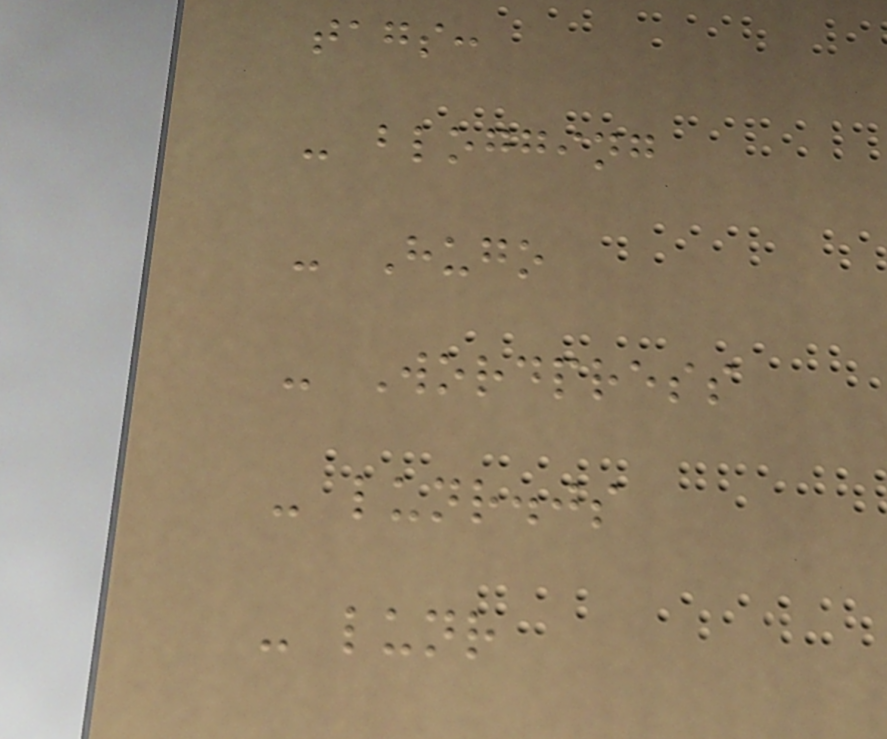tags:
- blogging
- Hugo
- Wordpress
- lunr.js
- lunr
